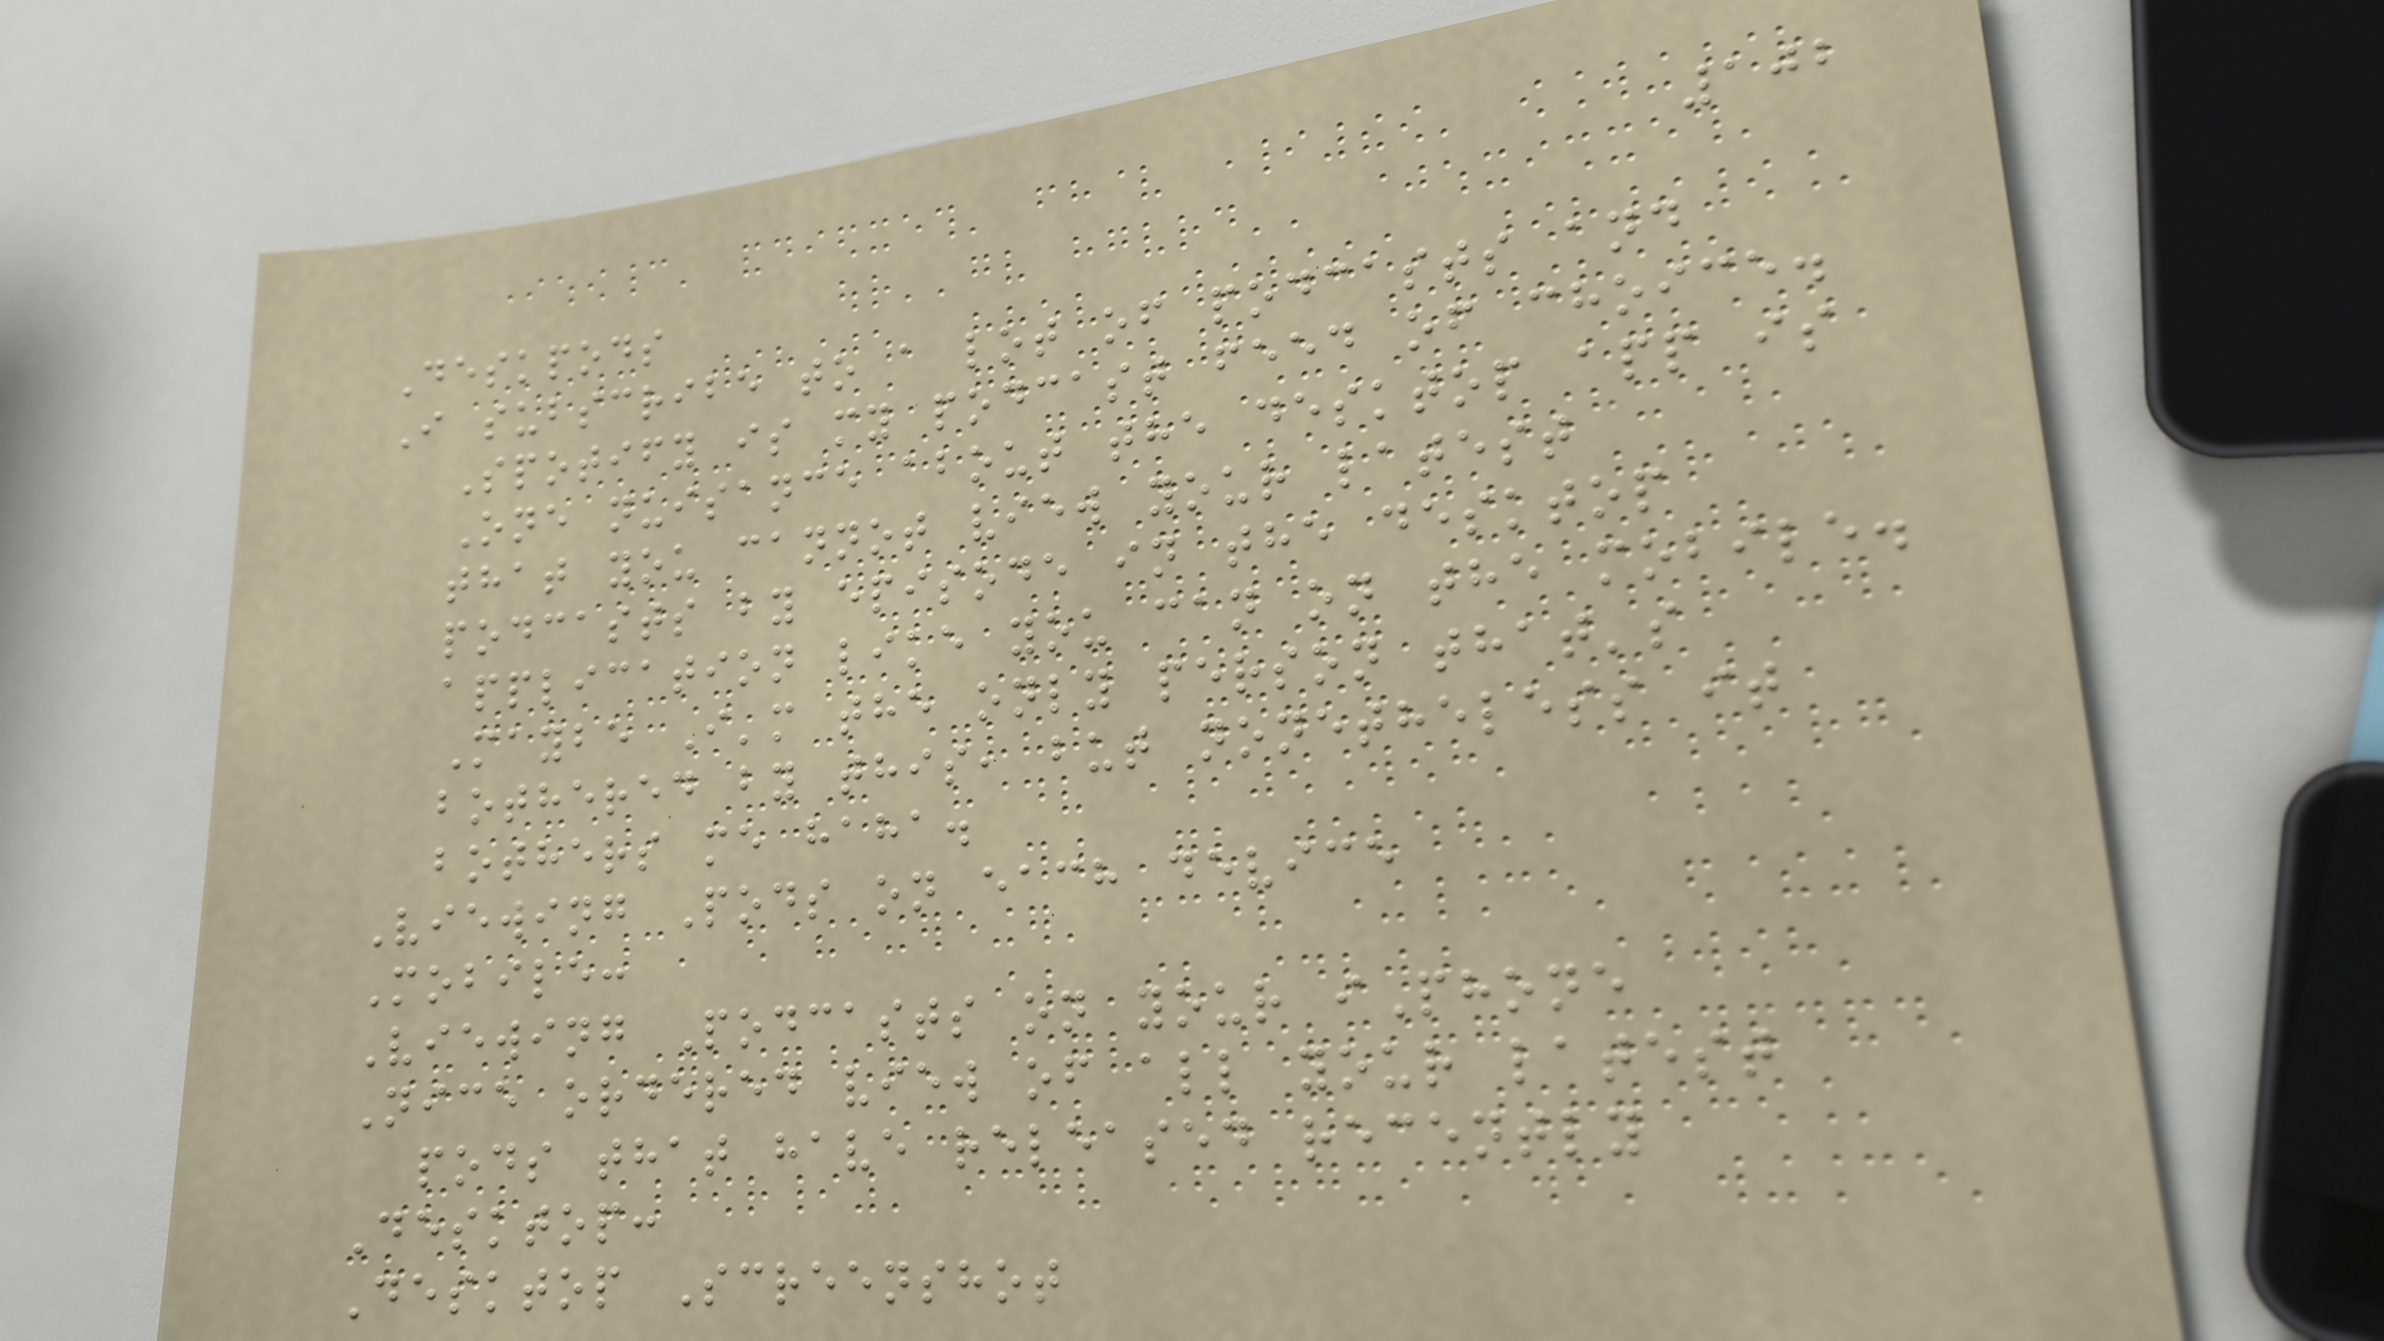102
Deskpods
I subscribe to a lot of podcasts and
Spotify is my podcast feed of choice.
One nuisance about the desktop app is
that you cannot view your latest
podcasts by episode in the desktop
application like you can on the mobile.
Maybe I'm the only person that's
bothered by this, but nonetheless it
bothers me haha.
Viewing Pods on each device
Mobile:
Viewing Podcasts on your iPhone
Nice ordered view of all your latest
pods that have released recently
Desktop:
Desktop Screenshot
